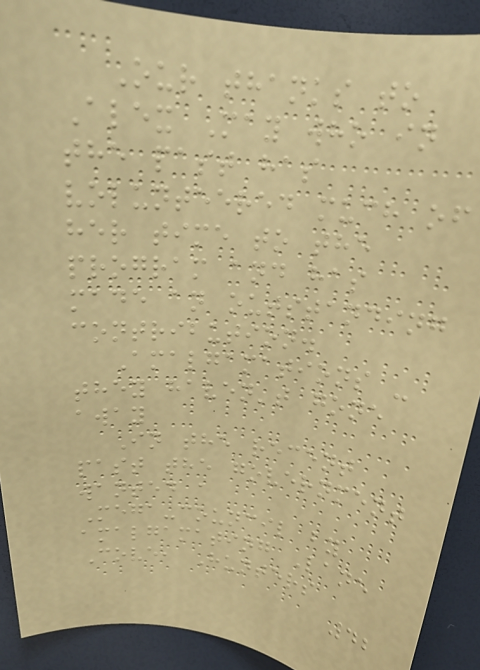Our thanks to
Alex May who in
the past has
volunteered much of
her time to the
program and has
made an outstanding
contribution.
Amalgamations -
they haven't gone
away
In the recent
past the government
wanted a
Mega-council by
amalgamating Lane
Cove, Hunters
42
